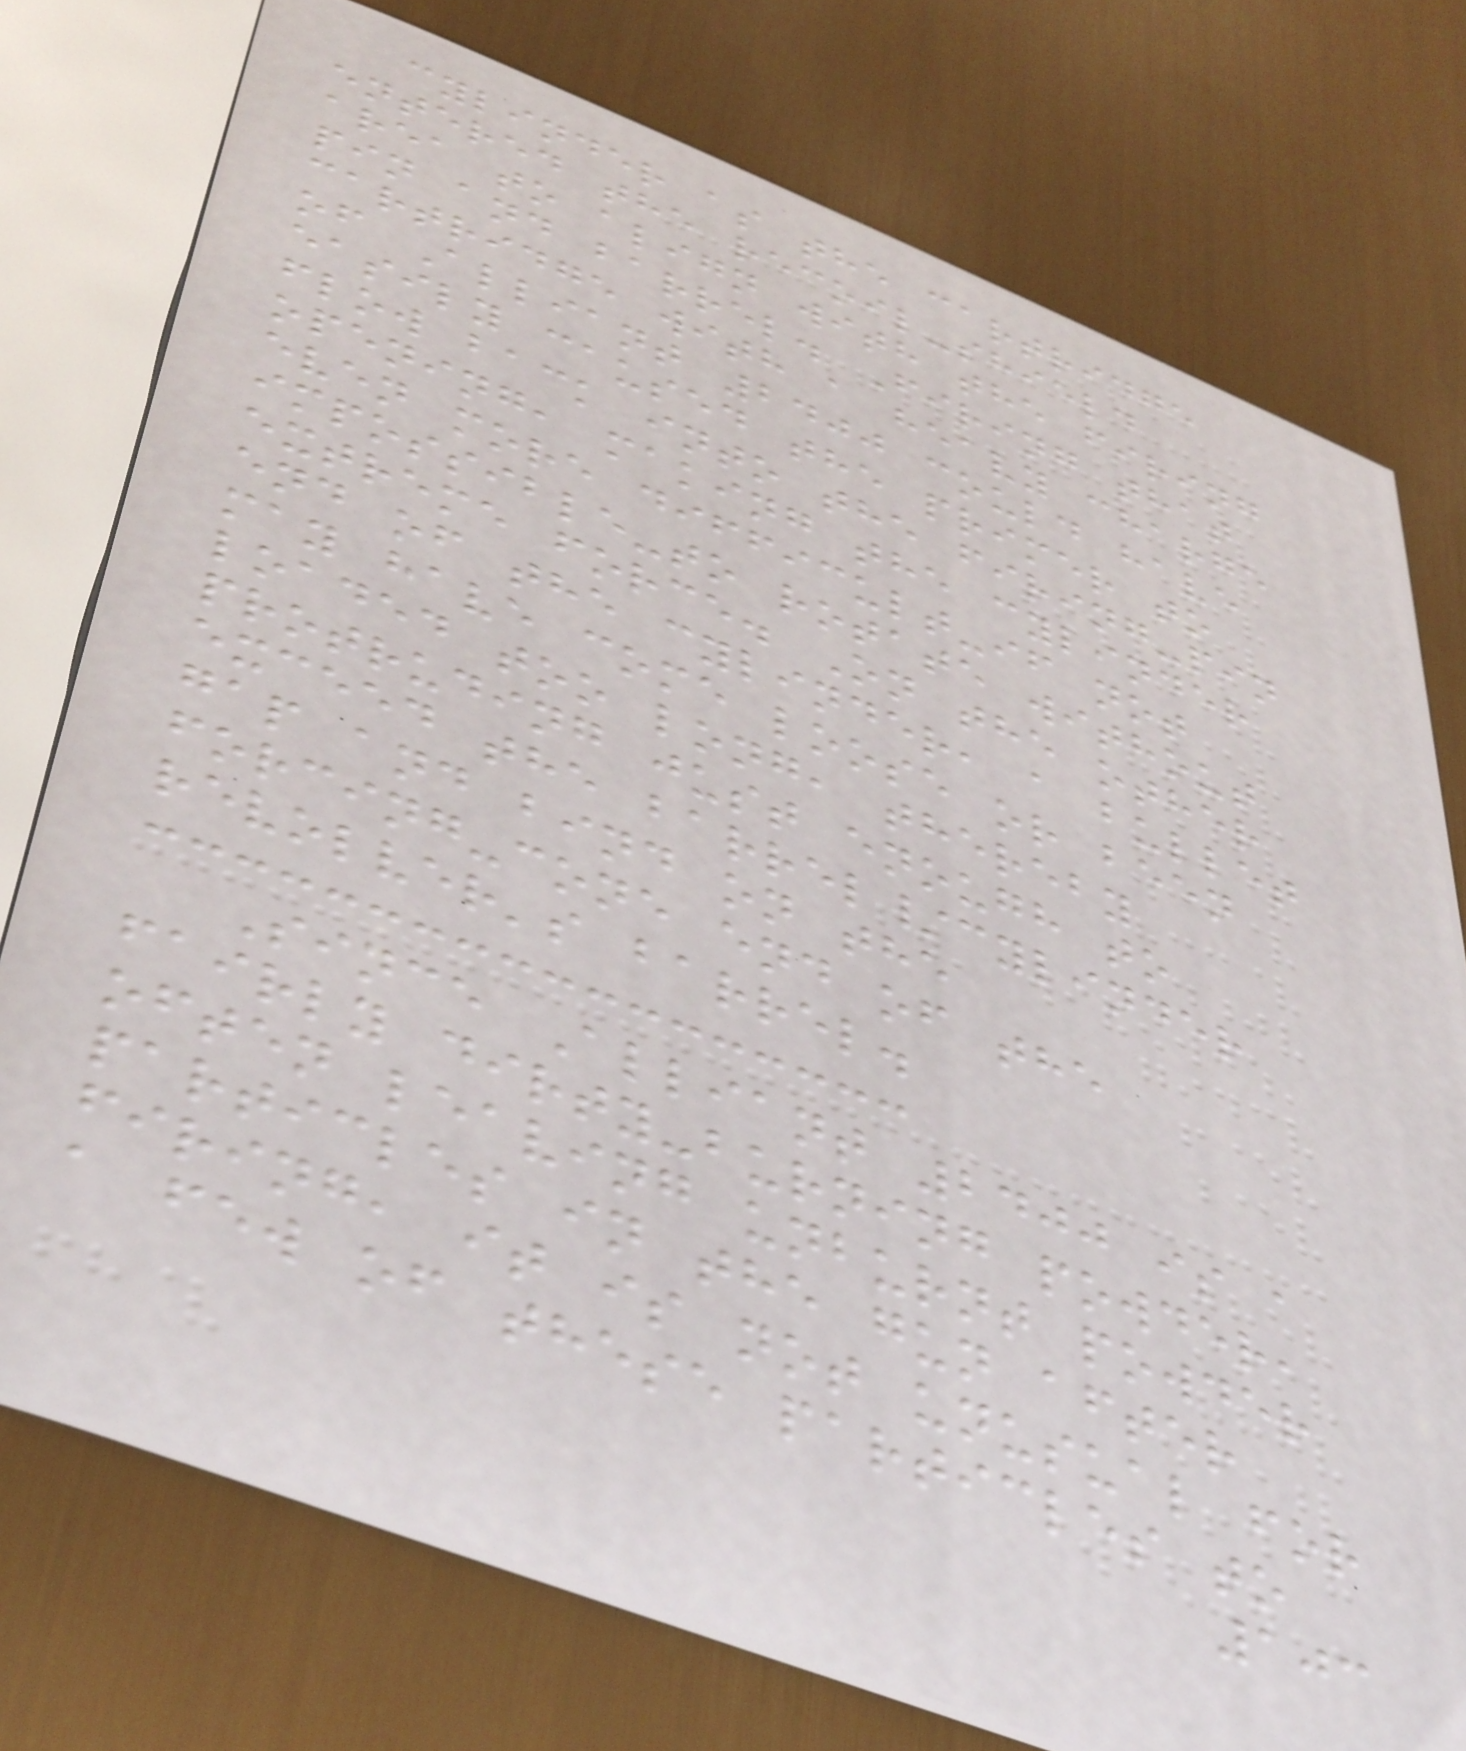cylinder as the cartridge
entered the recoil-shield
area to align with the firing
pin and barrel. Firing that
cartridge with a heavy charge
of Alliant 2400 could have
easily caused the primer to
flow back into the firing-pin
opening, making the cylinder
even more difficult-if not
impossible-to rotate without
extreme force. On the other
end of the cylinder, a bullet
may have come loose or been
loaded too long, thereby
protruding just enough to
exceed the barrel/cylinder
gap and bind on the
forcing-cone end of the
revolver's barrel.
Since Alliant 2400 is a
fairly dirty-burning powder,
often leaving unburnt powder
particles in the gun after
firing, it is not unusual for
a few of these particles to
103
